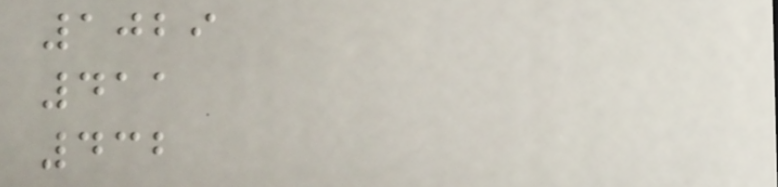1029
411
432
